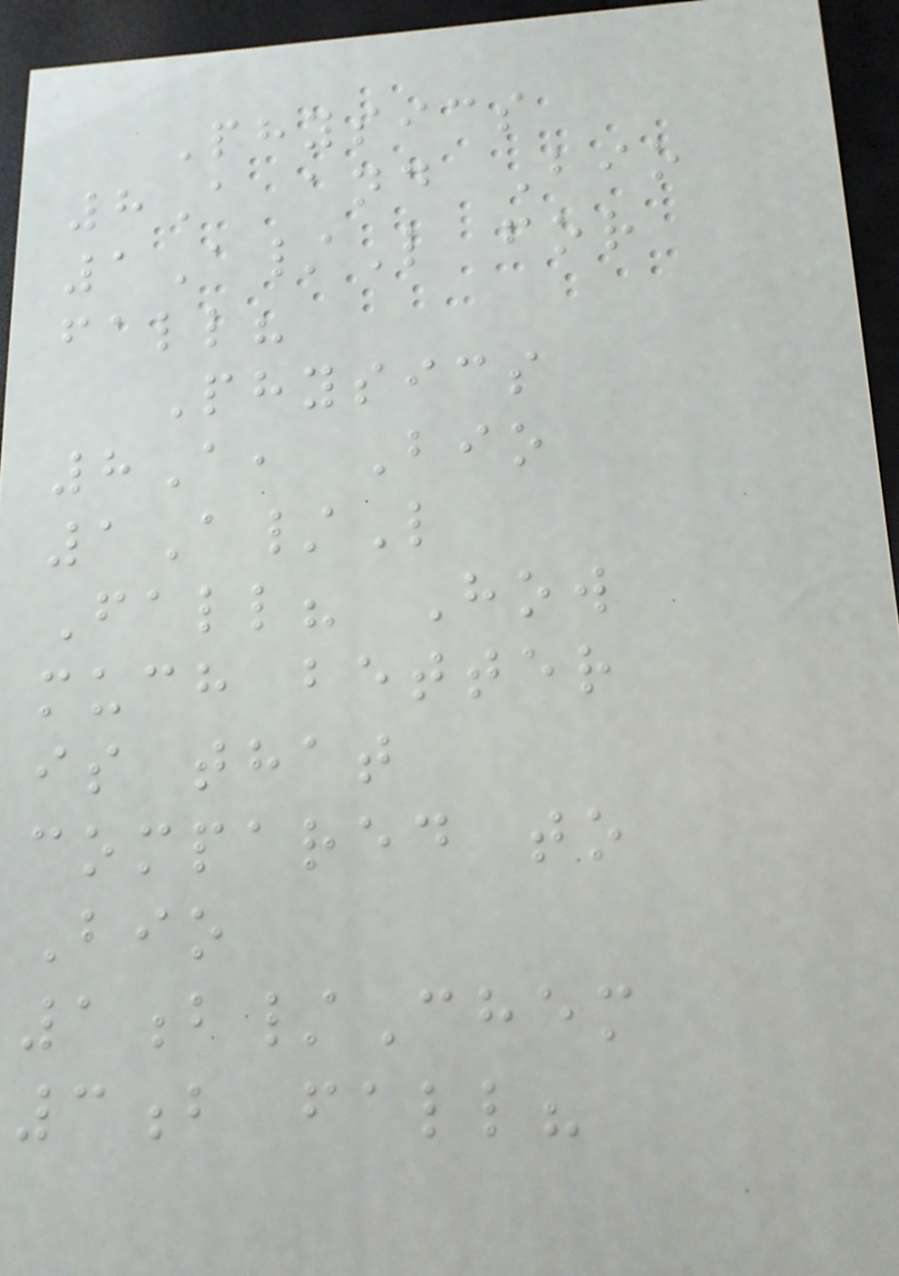Physics
8A and Bio
1A/L for
fall?
Physics
8A, Bio
1A/L
Fall? How
much better
is that
compared to
Bio
1b/Chem
3b fall?
